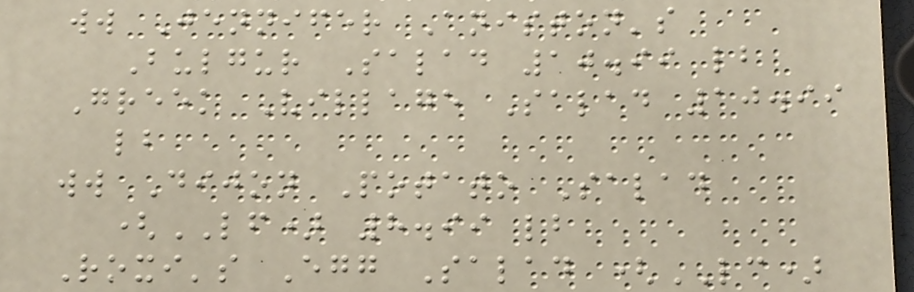ww Jennifer Aniston's
Bulgur Salad 10.99 lb
Greek Village Salad 10.99
lb
ww Dijon Potato Salad
(LF) 8.99 lb
Roxi's Egg Salad (LC)
